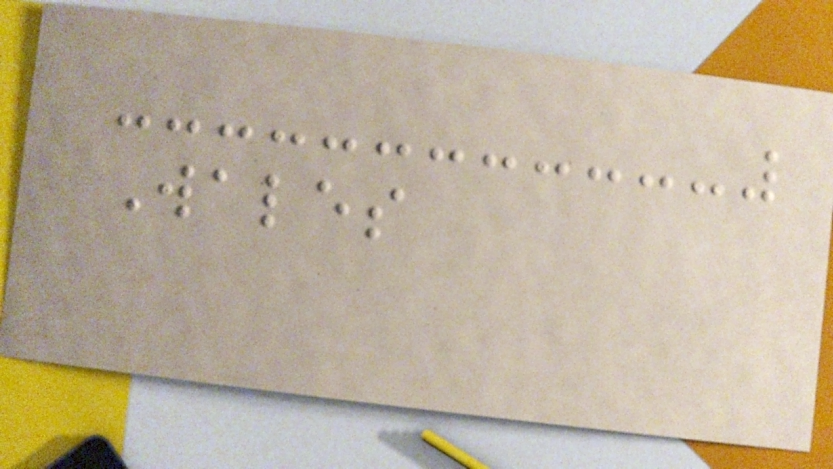Wales
